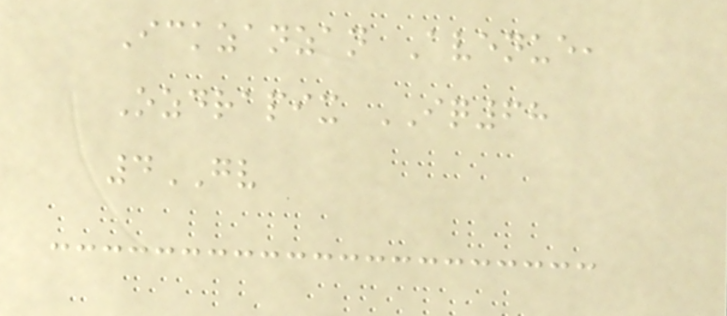Ickzanzan Avenue,
Ozdrapix IQ68
4GV
